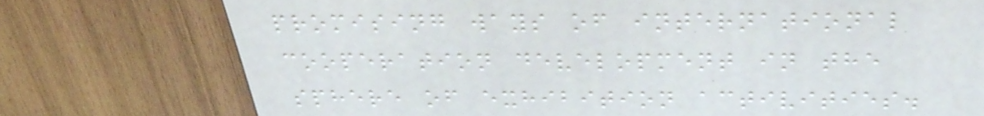promising ways of international
cooperation development in the
sphere of exhibition activities.
